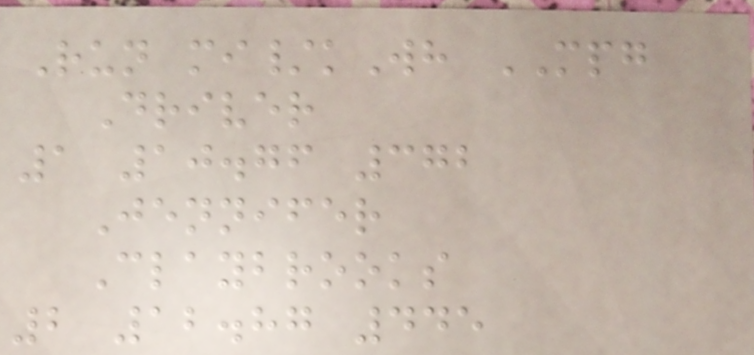Run mi/kWh MPG
Driver
1 10.76 372
Jennifer
Claybrooks
2 12.87 445
